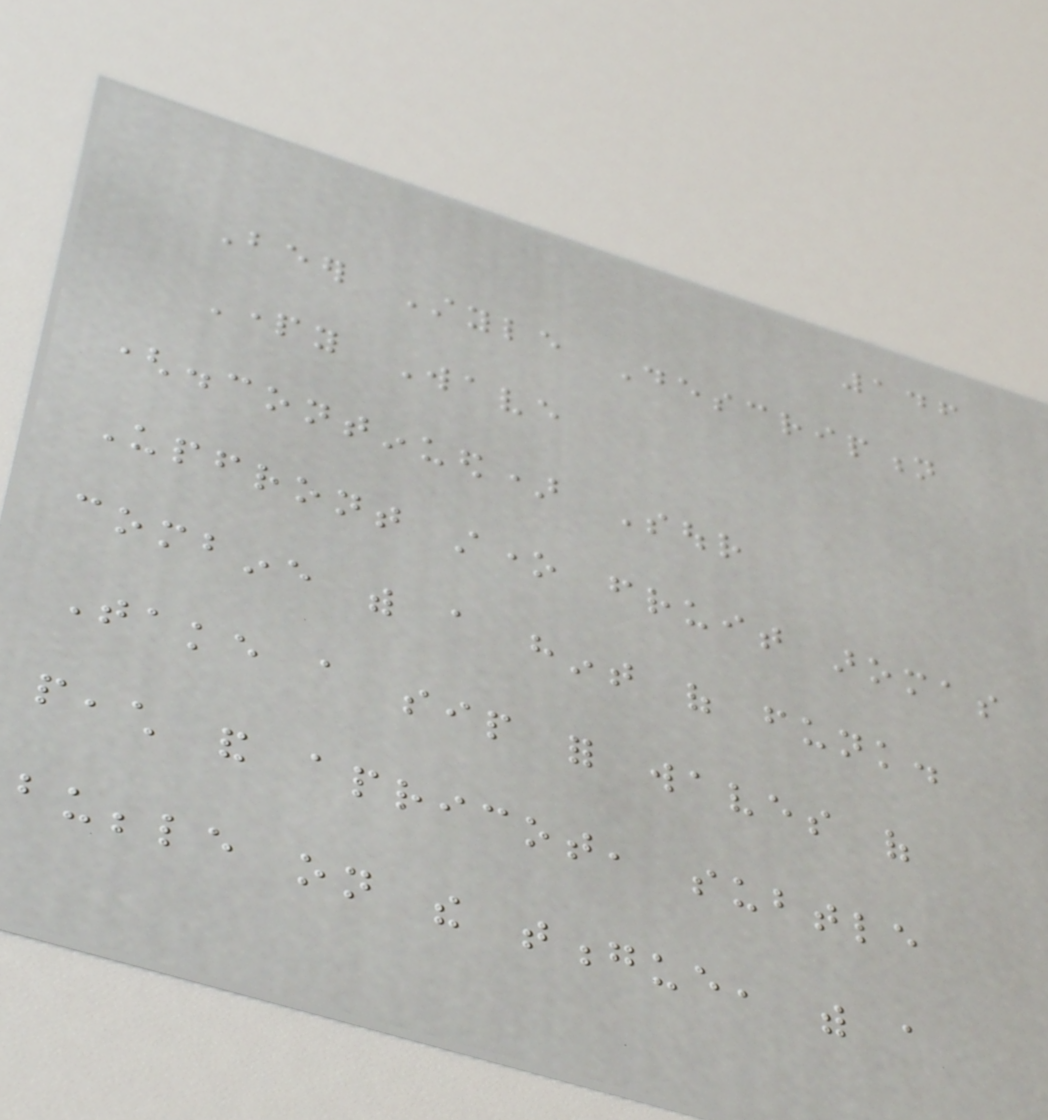146
Beer Style Description
Party Wave
(discontinued) Sour
Upfront stone fruit aromas
combine with a hint of funk.
Take a sip for waves of
peach and apricot, subtle
bubble on the tongue, with a
